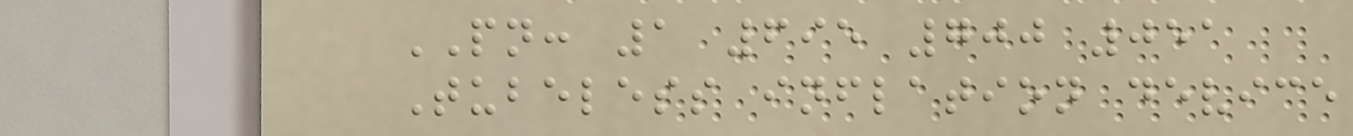PN: 1 695 700 051
Tubeless inflation device
